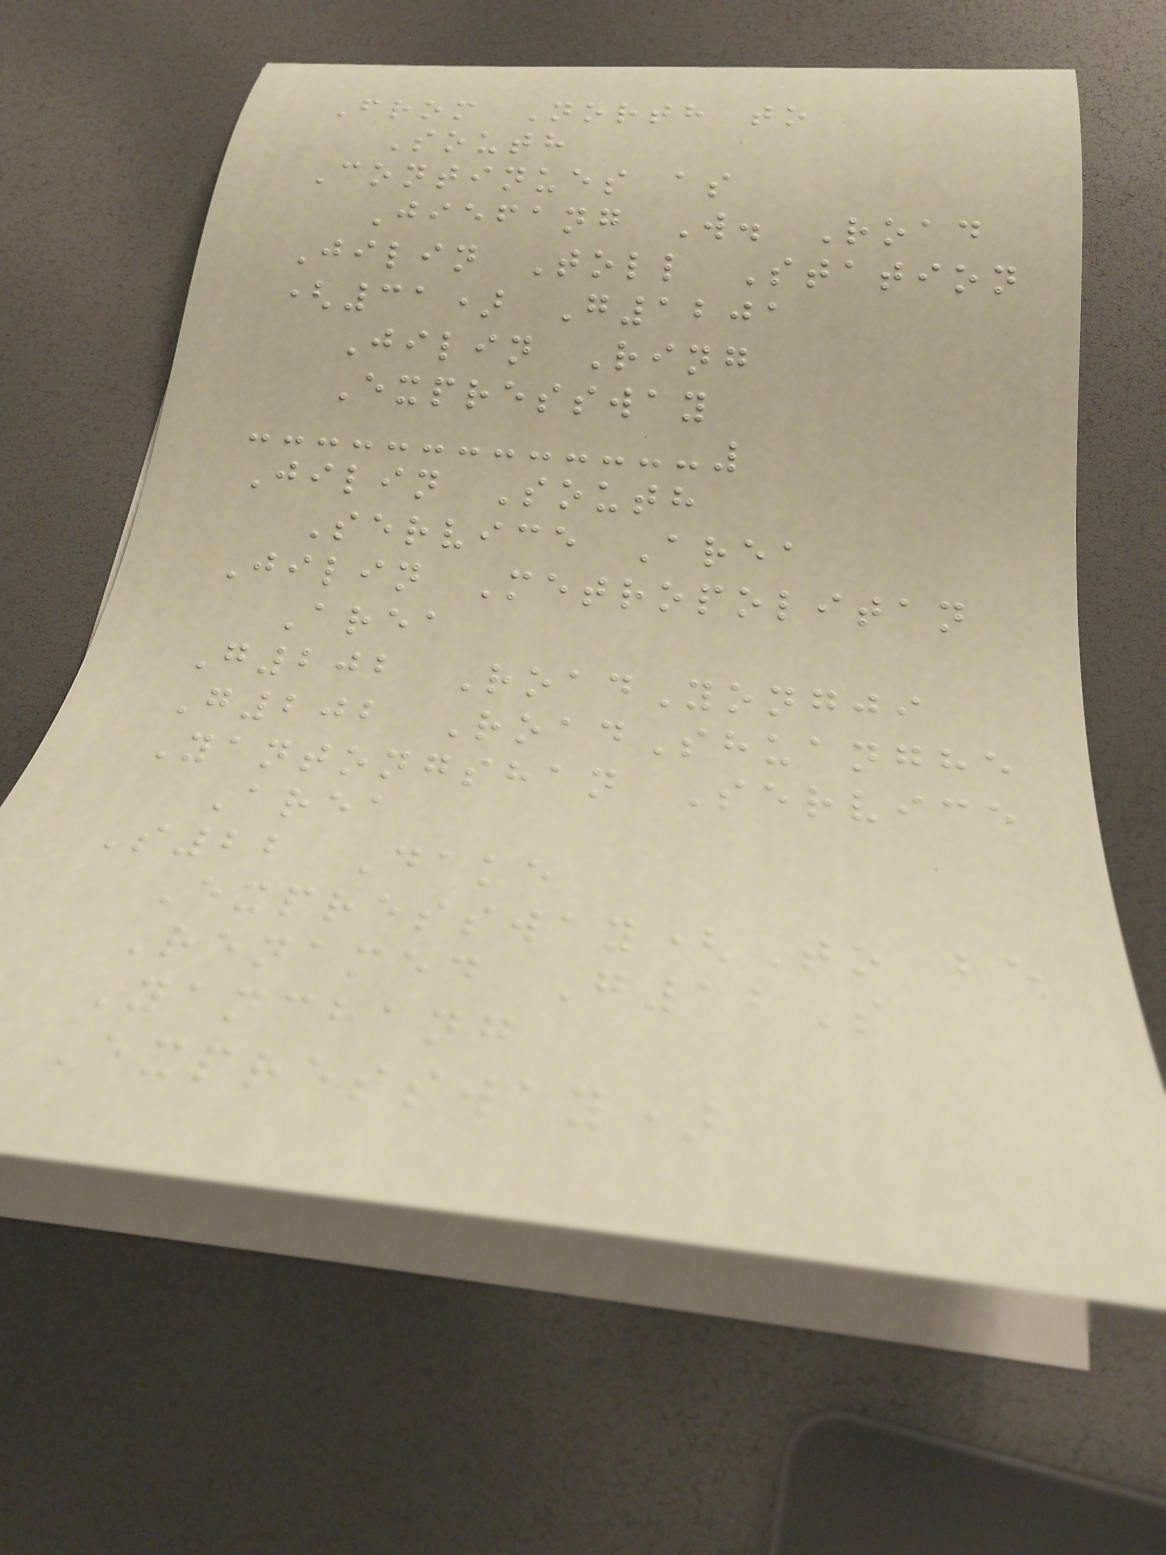From North to
South
Continues as
Jiefang W. Road
Jilin Toll Station
(31) G1201
Jilin Ring
Expressway
Jilin South
Service Area
Jilin Metropolitan
Area
G202 RoadYongji
G202 RoadShuanghe
Yantongshan Service
Area
S22 Dake
Expressway(To be
Renamed G12S
Yanchang
Expressway)
